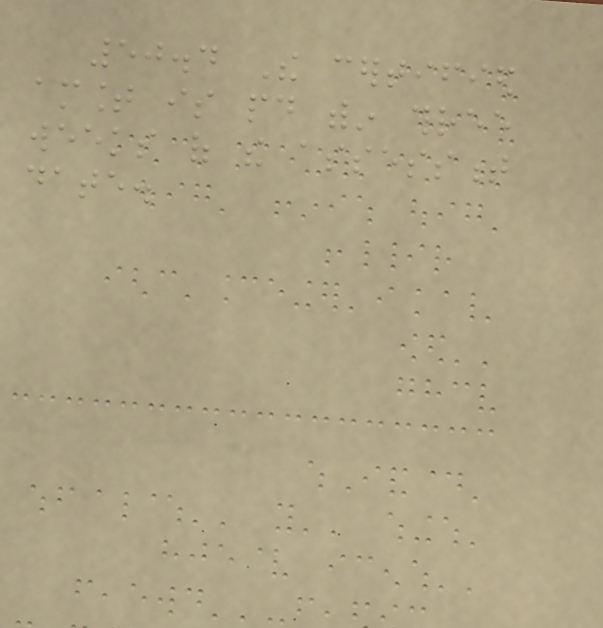50.4 The certified
amount is paid within three
weeks of the assessment
date.
